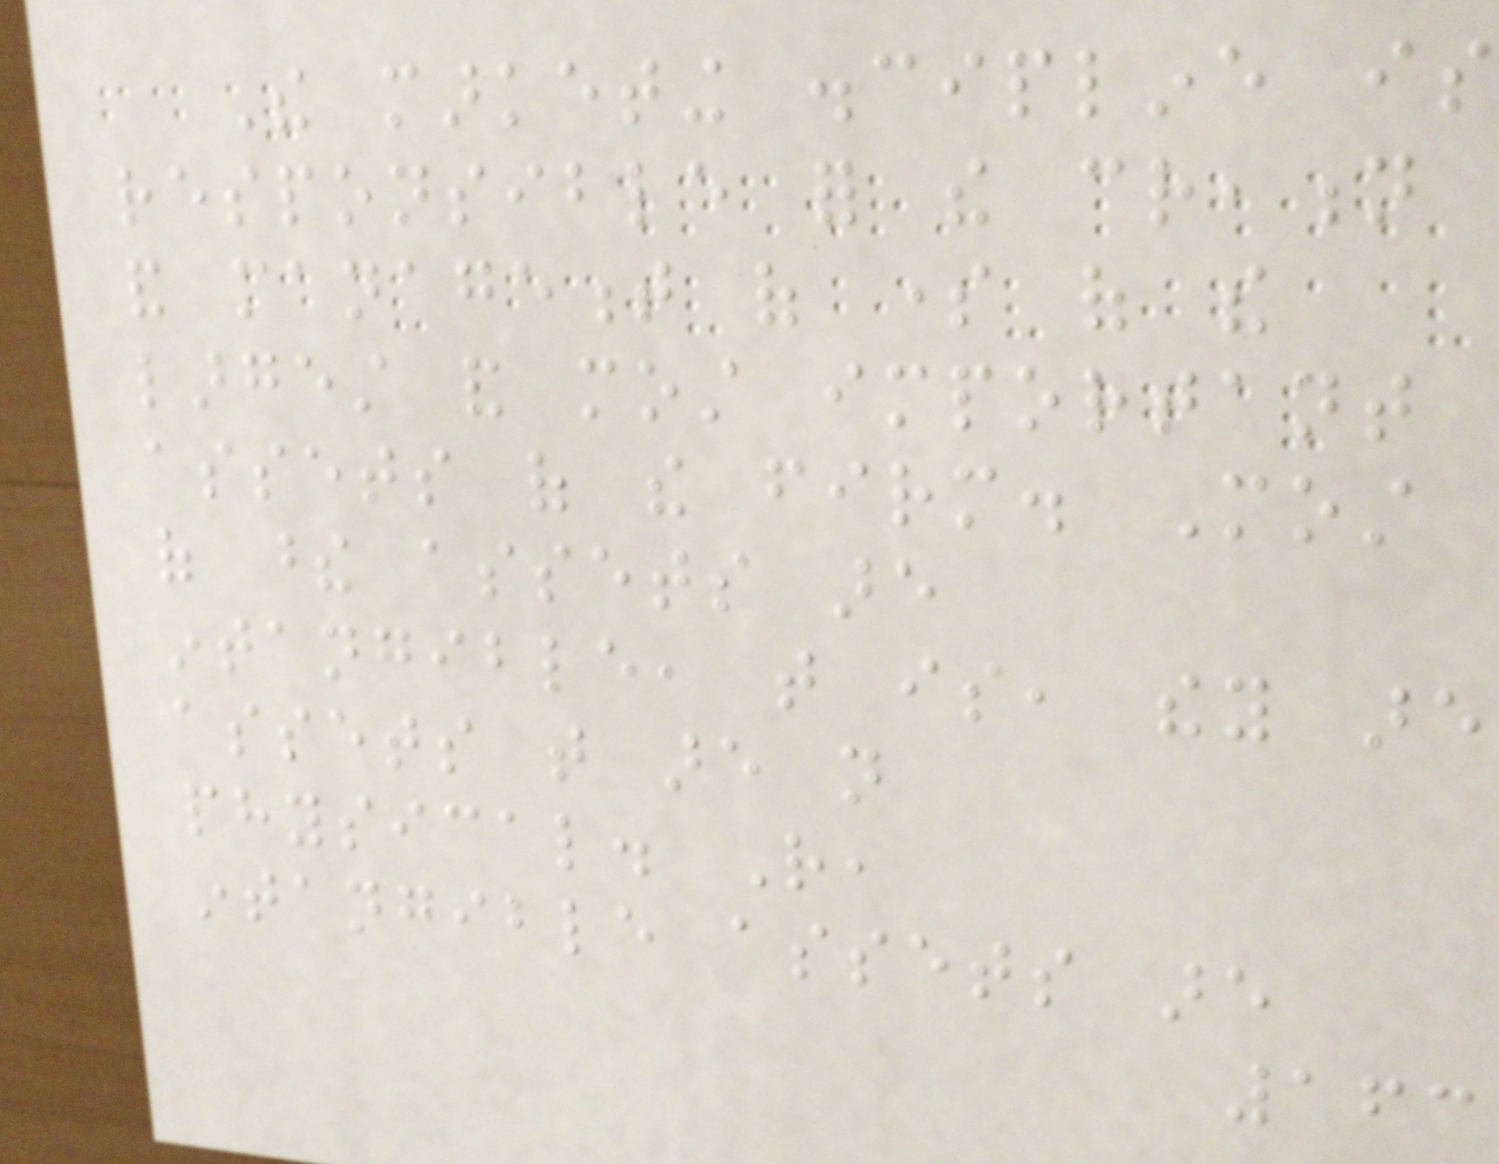The marketing discipline is
responsible for the creation
and management of some of the
largest and most important
assets of the firm. Most
of these assets are
intangible, that is, they are
assets that are not
physical. Rather,
intangible assets are
163
